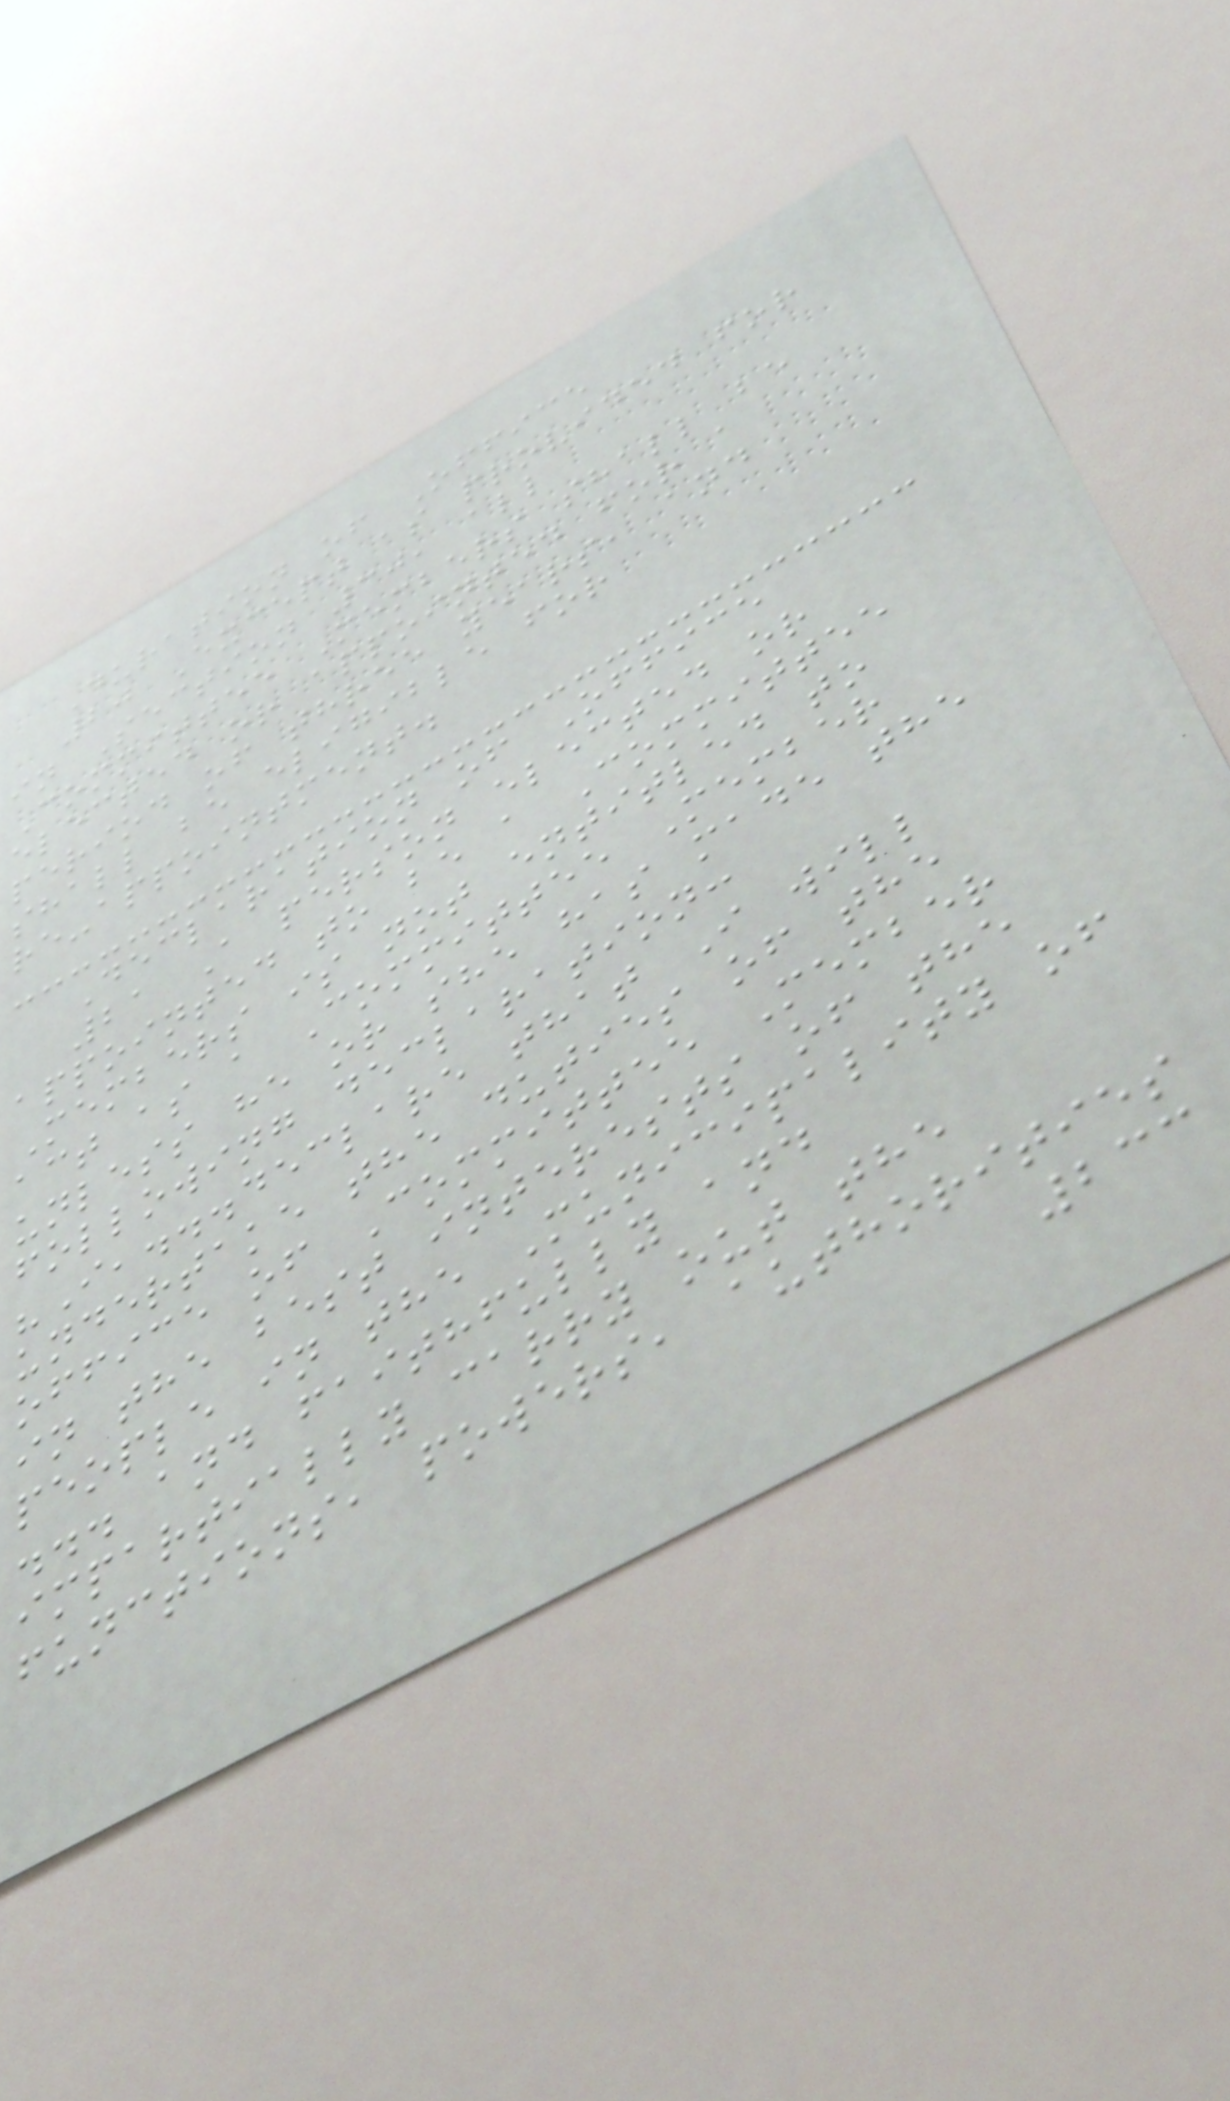Duration of Office
20 Except as provided for
in Section 30, all
Committee Members shall be
elected or appointed for a
period of three years, and
shall be eligible for
re-appointment.
Declaration of Office
21 A person elected or
appointed to be a Committee
Members is not entitled to
act as a Committee Member
unless he or she has made the
following declaration:
"I,...declare that I will
undertake the duties of the
office of Committee Member
in the best interests of the
people in the Municipality of
... and faithfully and
impartially carry out the
functions, powers, authorities
233
